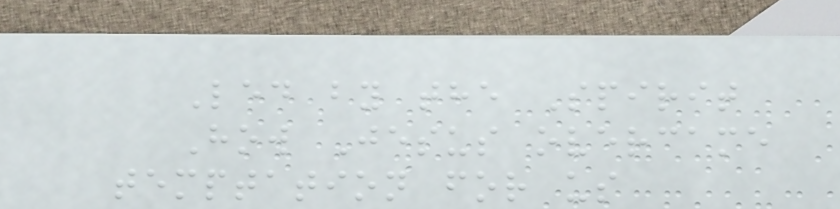Led by the Spirit
How Jesus overcame
temptation for us
